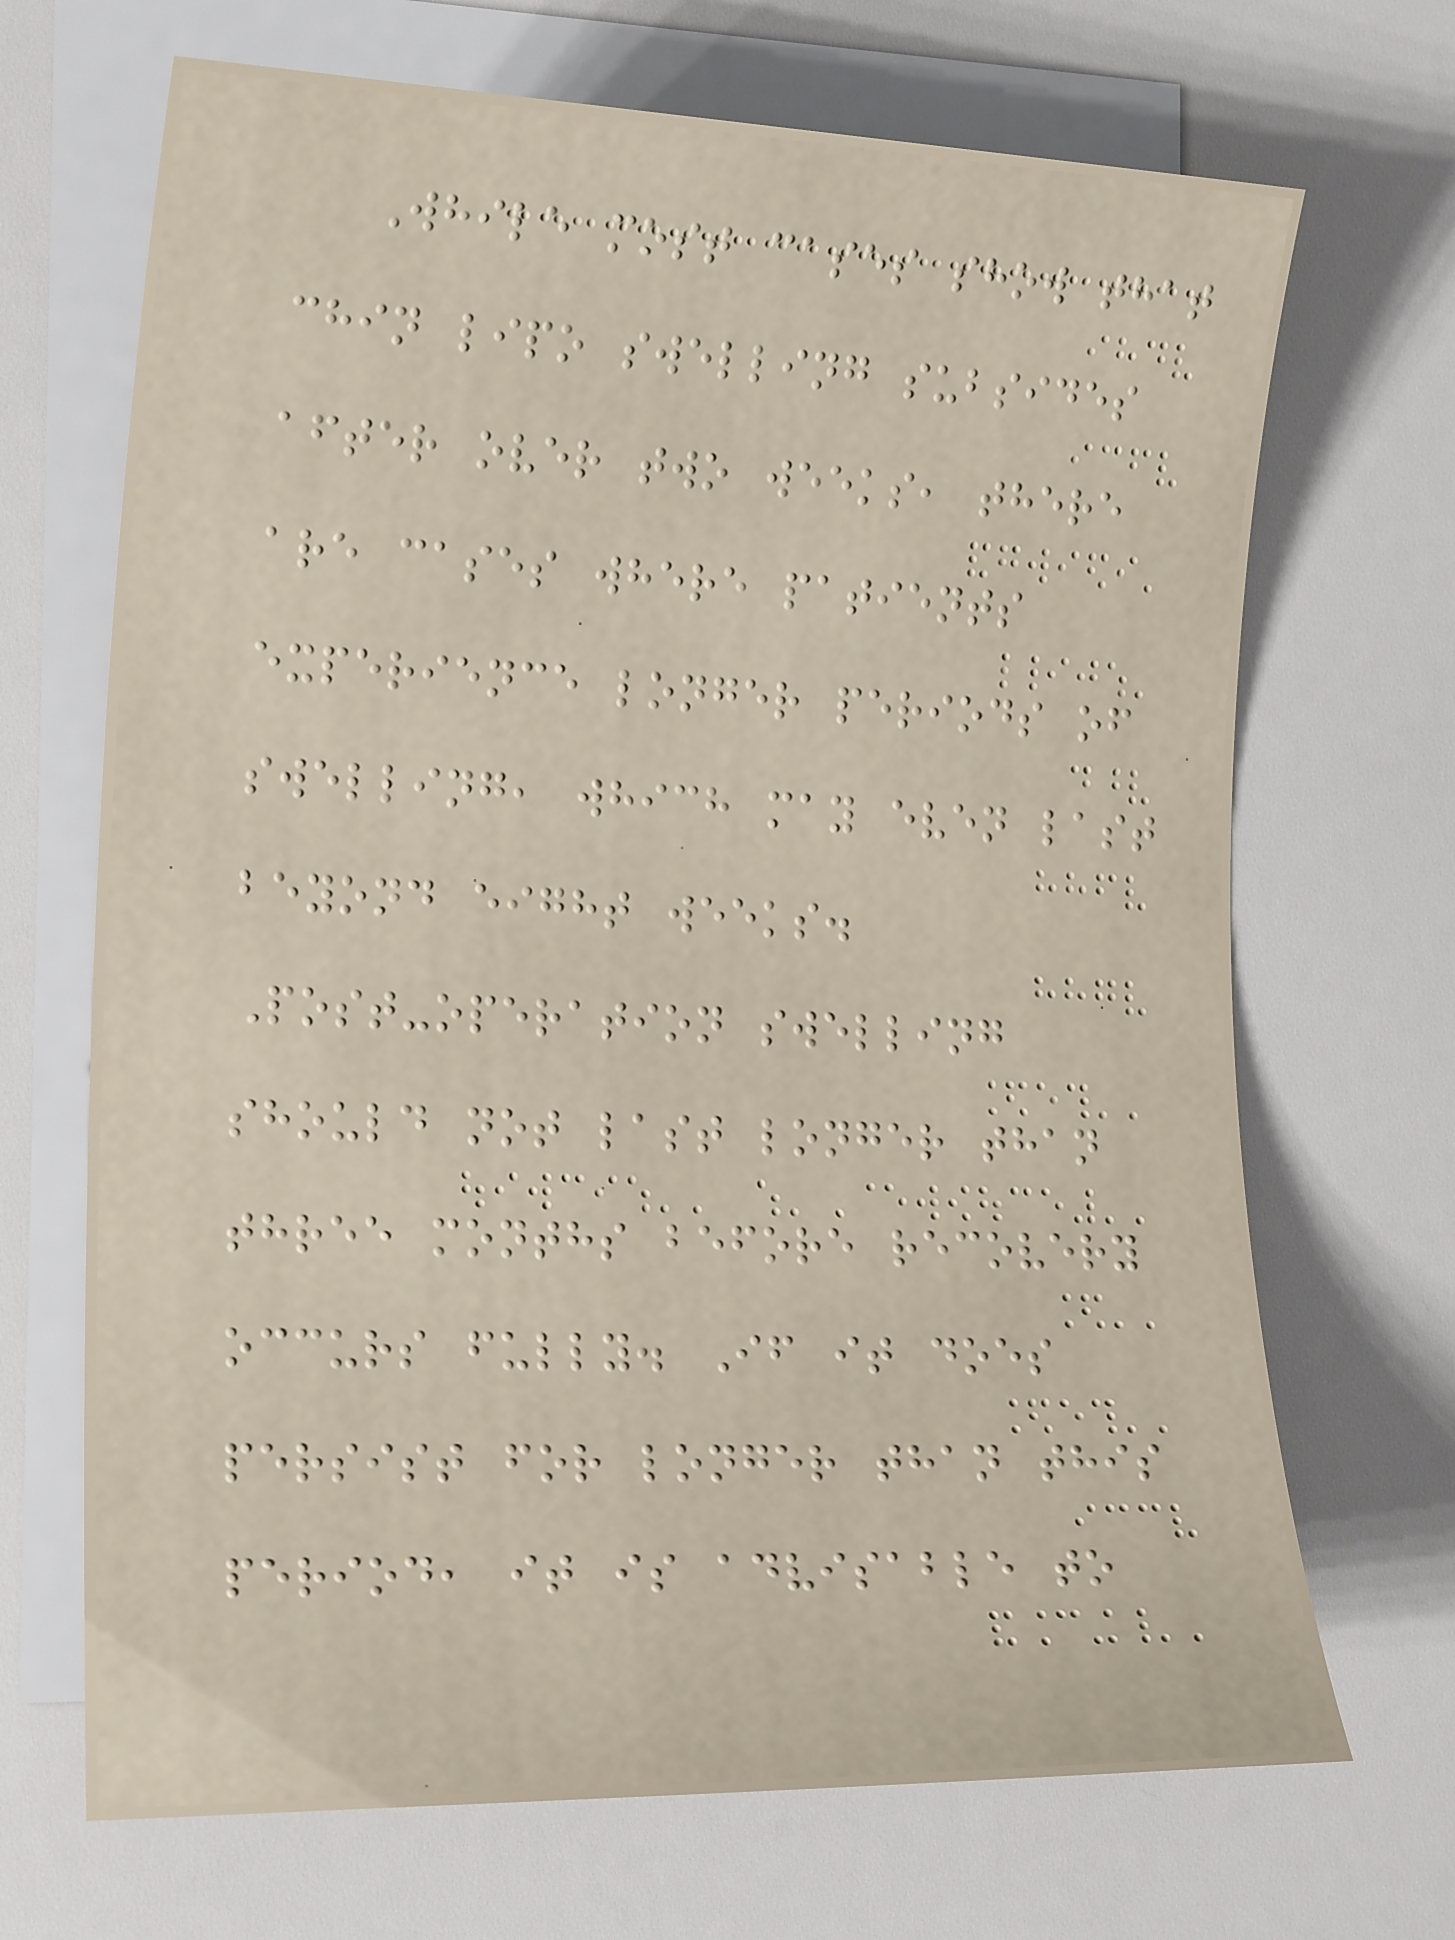While most cases show that
chin lipo swelling subsides
after over two weeks, there
are cases where patients
experience longer periods of
swelling, which may even last
beyond eight weeks.
Post-operation swelling
should not last longer than
three months before recovery
occurs fully. If it does
persist for longer than this
period, it is advisable to
